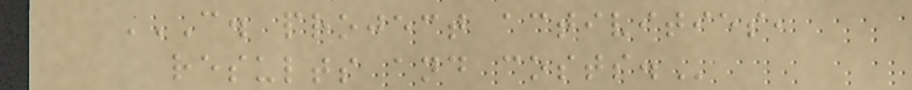C. PROJECT ACTIVITIES,
RESULTS AND COSTS.
